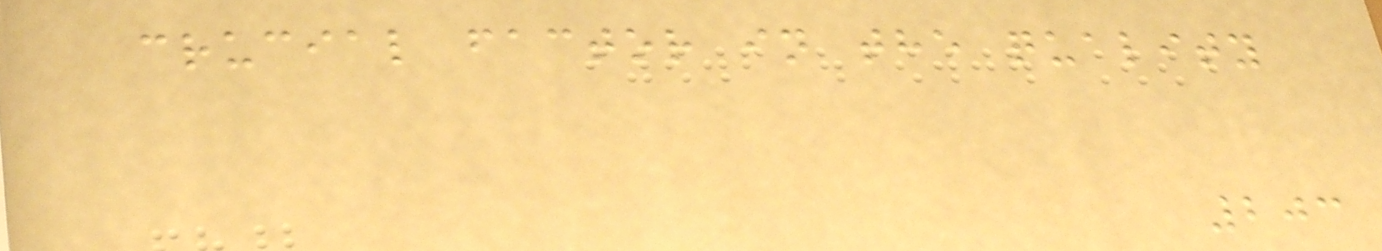crucial factor in the quality
203
